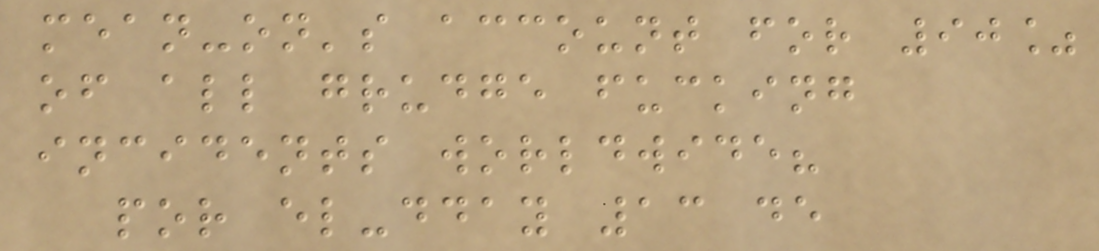mean-on's account for 90%
of all grudge fucking
incidents worldwide?
por el-dday 13 de
